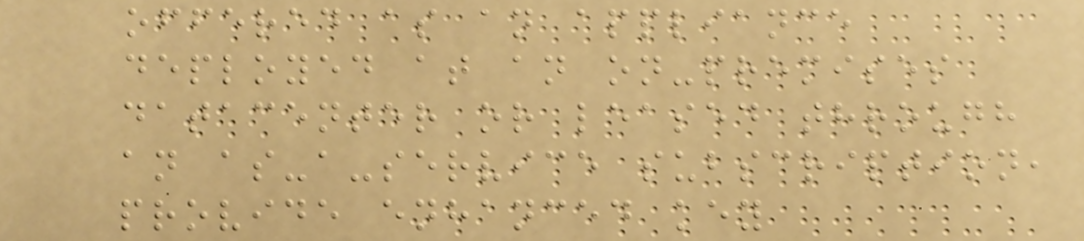offered as an appliance
deployed at an on-premises
datacenter or leased through
an as-a-service subscription,
provide enhanced key
